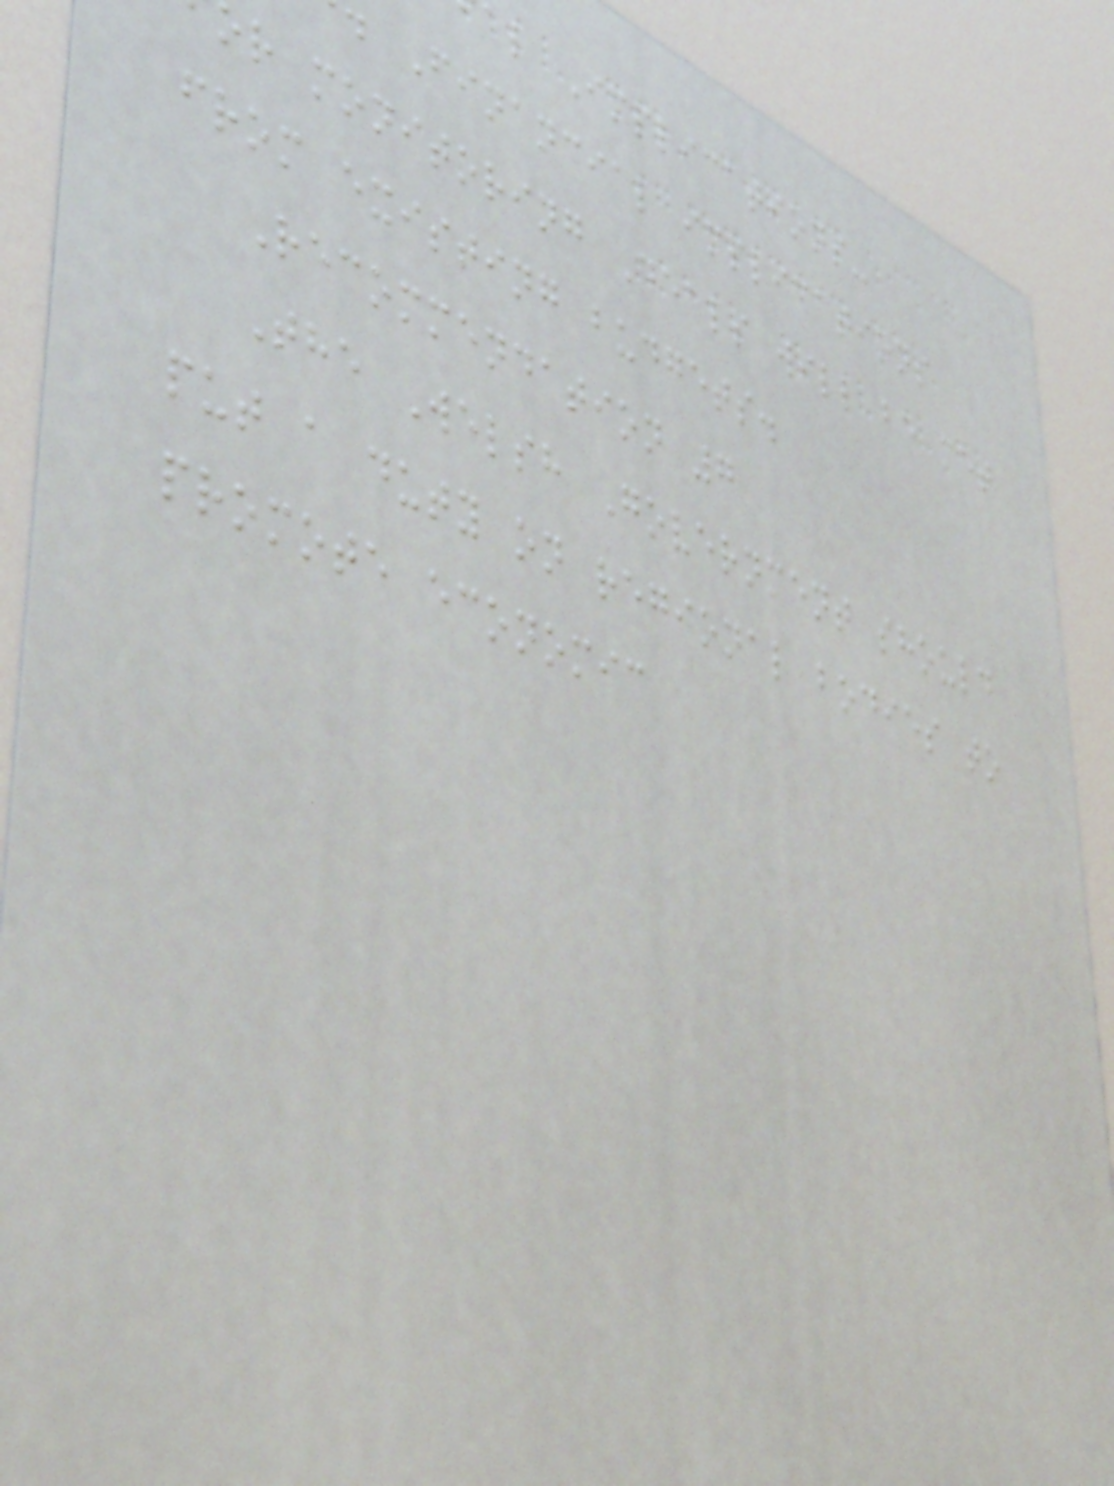al Implications-
Financial implications
or monitoring Deals will be met
from existing budgets.
Recommendation 7
The Welsh Government should
put a duty on regional bodies to
promote economic
